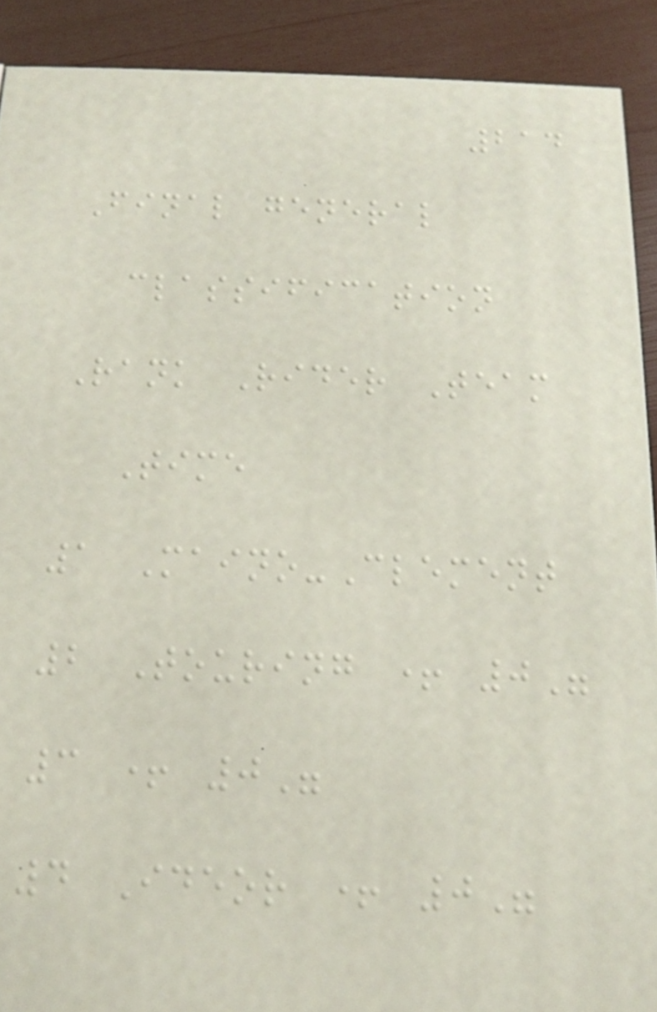214
Final general
classification
Rank Rider Team
Time
1 Maino-Clement
2 Touring + 0"
3 + 0"
4 Ideor + 0"
